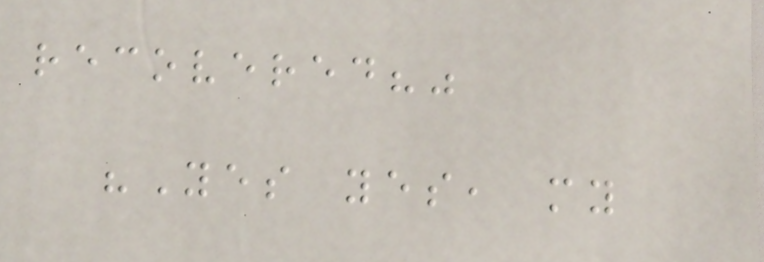recovered?"
"Yes yes, my
